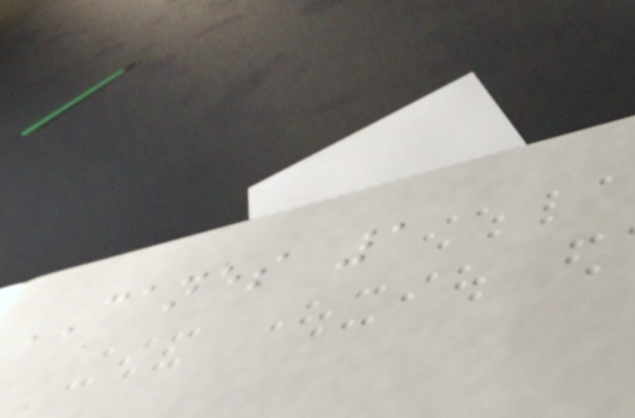CANES 1
